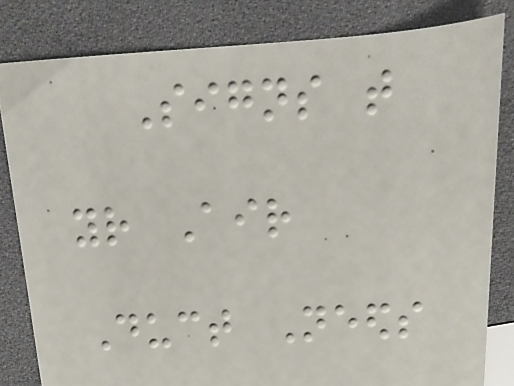Signs that
your Air
Duct Needs
